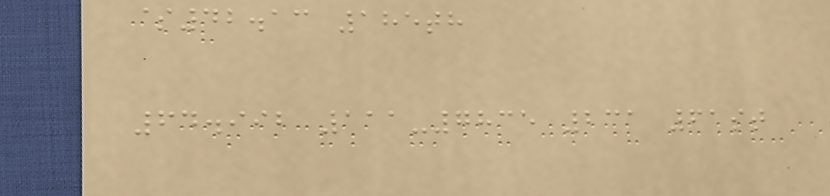$42.13 185th
64.992 111-7835 231 61st
